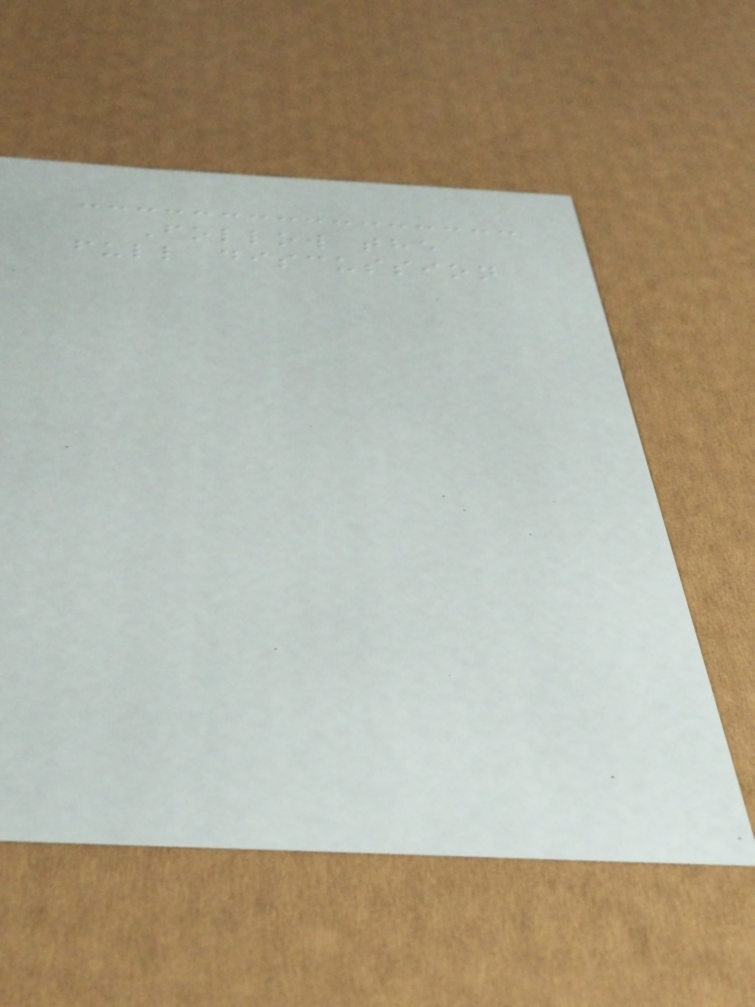Follow the
full discussion
